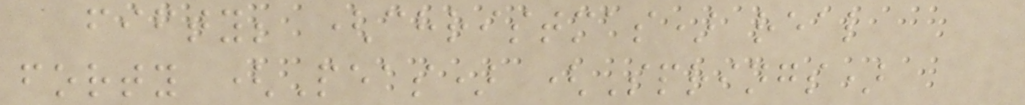fifty; (christmas) real
forty (Peas) (Springs)
